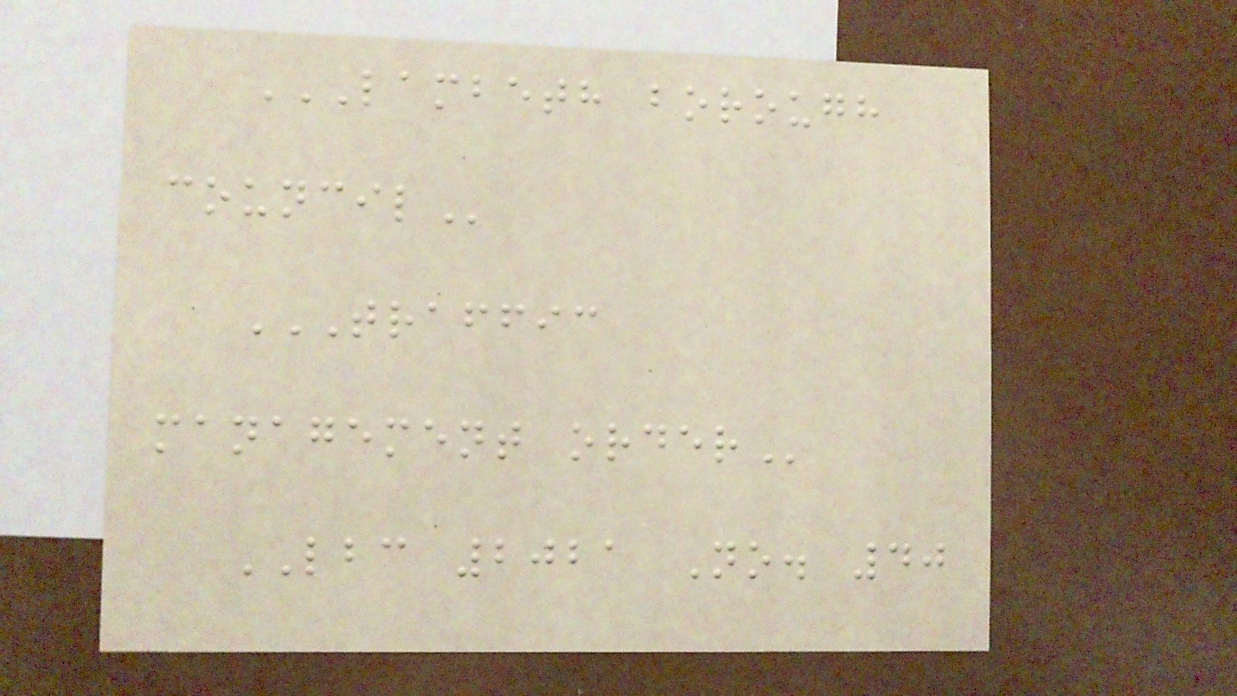LAMBETH BOROUGH
COUNCIL
TRAFFIC
MANAGEMENT ORDER
LBC 2021 No. 40
